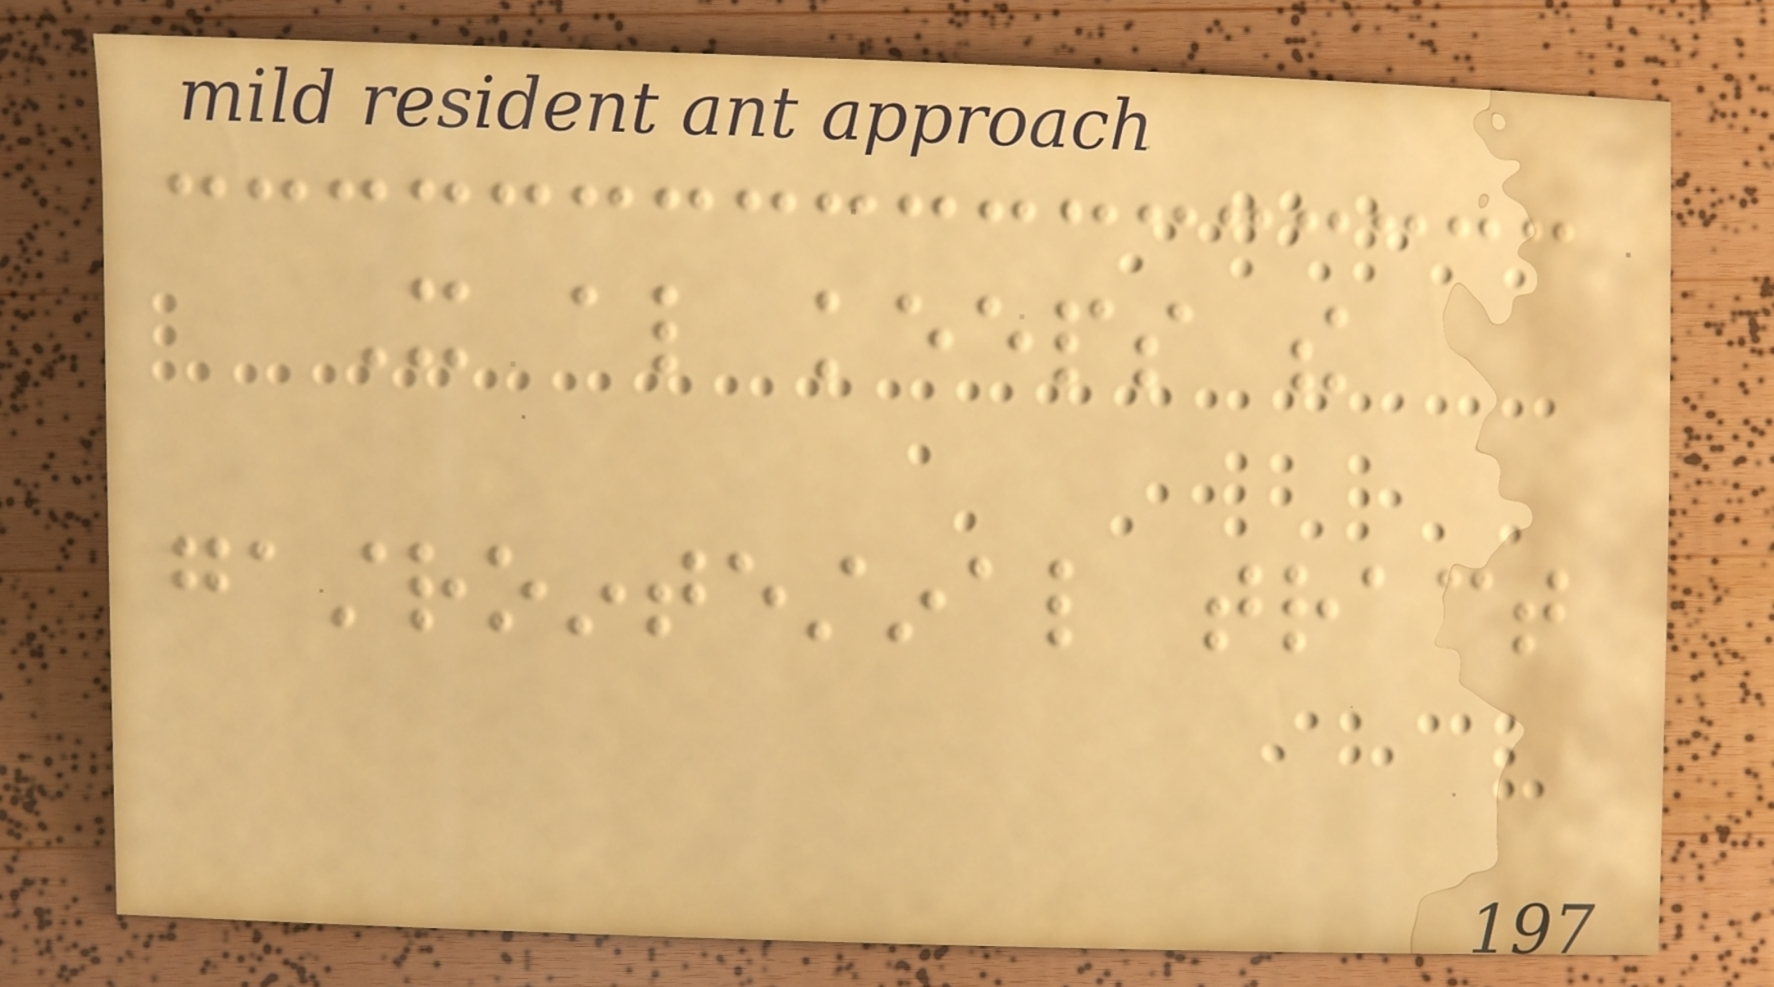It also keeps the
gastrointestinal tract
